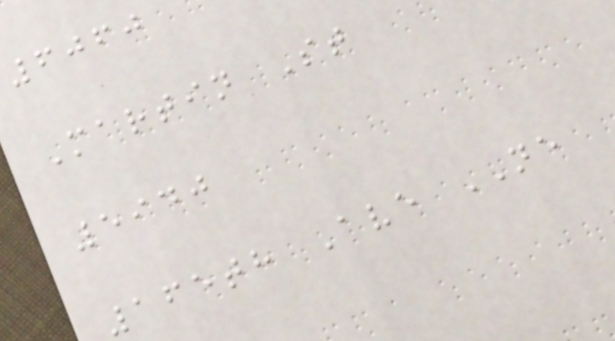6060
Martin St
5940
165th Ave NE
